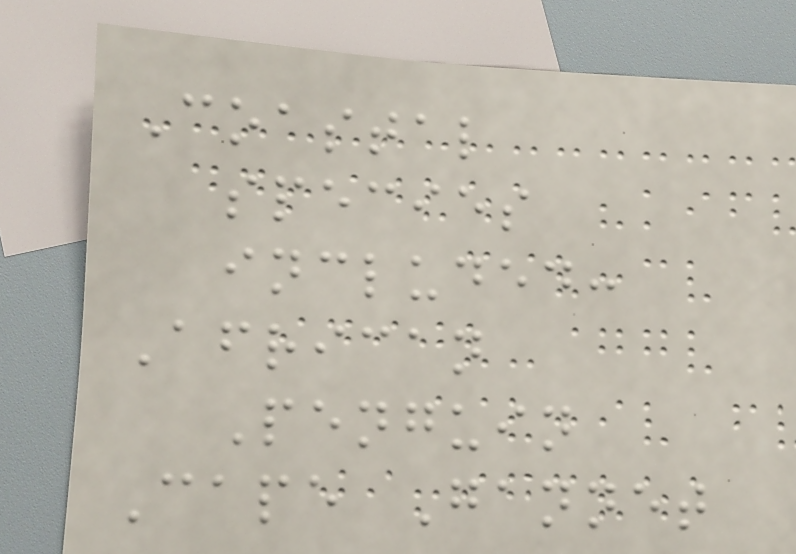Coastal
species
included:
African
Penguin
Cape Gannet
